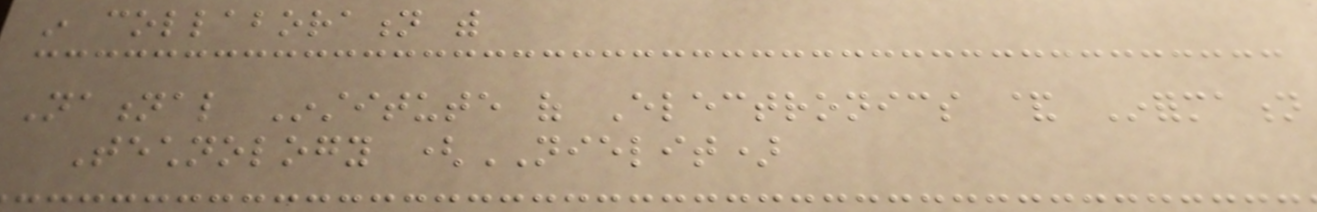in collaboration with
National Institute of Electronics & Information
Technology (NIELIT)
